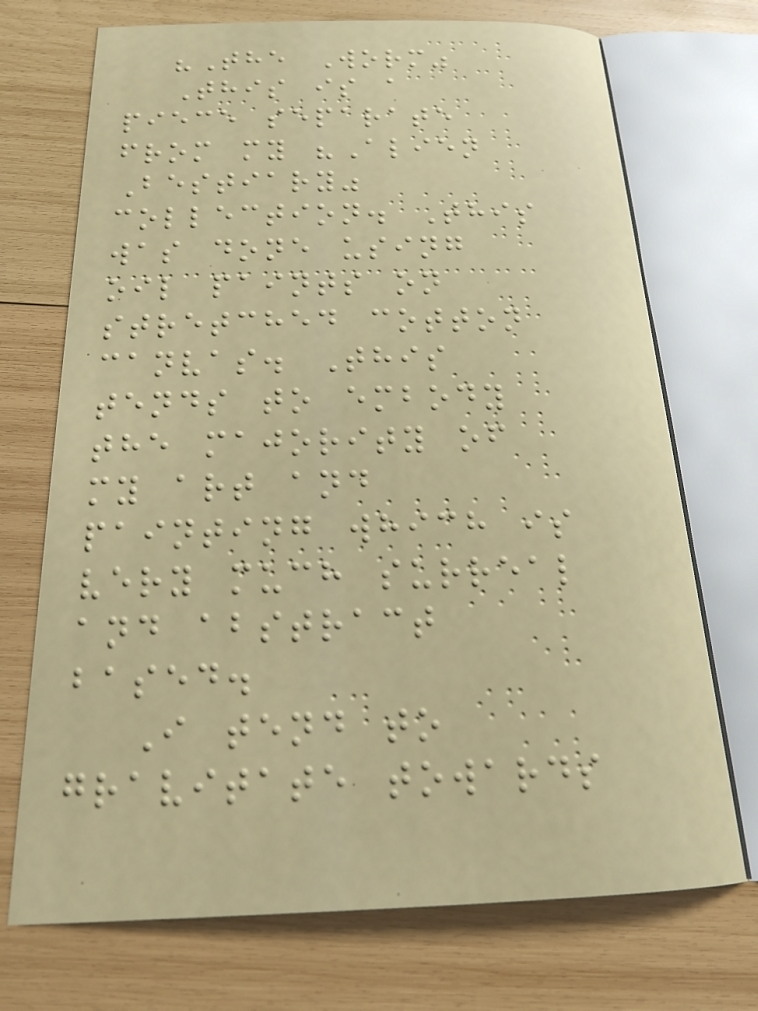"The Worm"
This is a
piece separate
from my "Alien
Bestiary"
collection. This
was done using
oil paints on
stretched cotton
canvas. This
tends to embody
the majority of
my art and
painting which is
very much surreal
and abstract
based.
I tend to
gravitate towards
